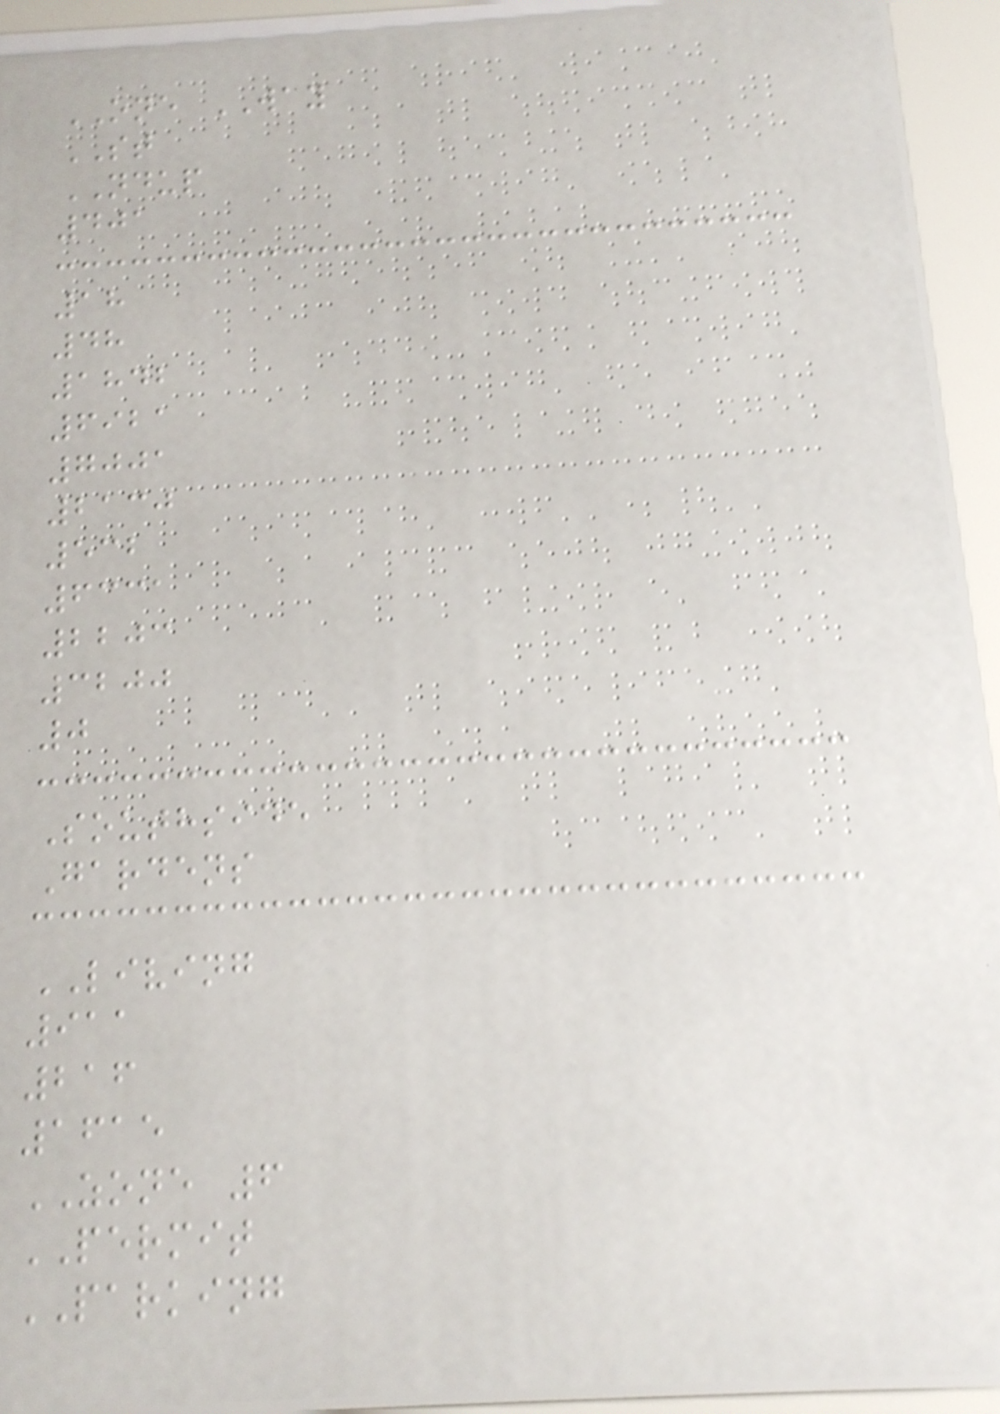ONE WAY
ST
NDUP
401
18
48
1842
6921
7001
2130
532
6331
2203
3200
0
Southside
Gardens
LIVING
911
216
1615
ZONE 6
PERMIT
PARKING
